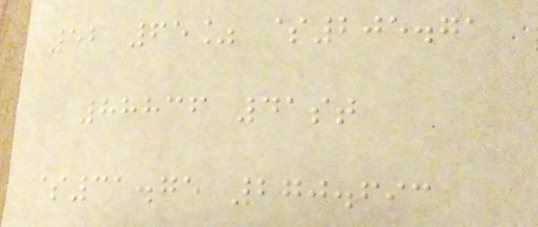52 65% $205.71
88836 41st
$31.75 270.693
